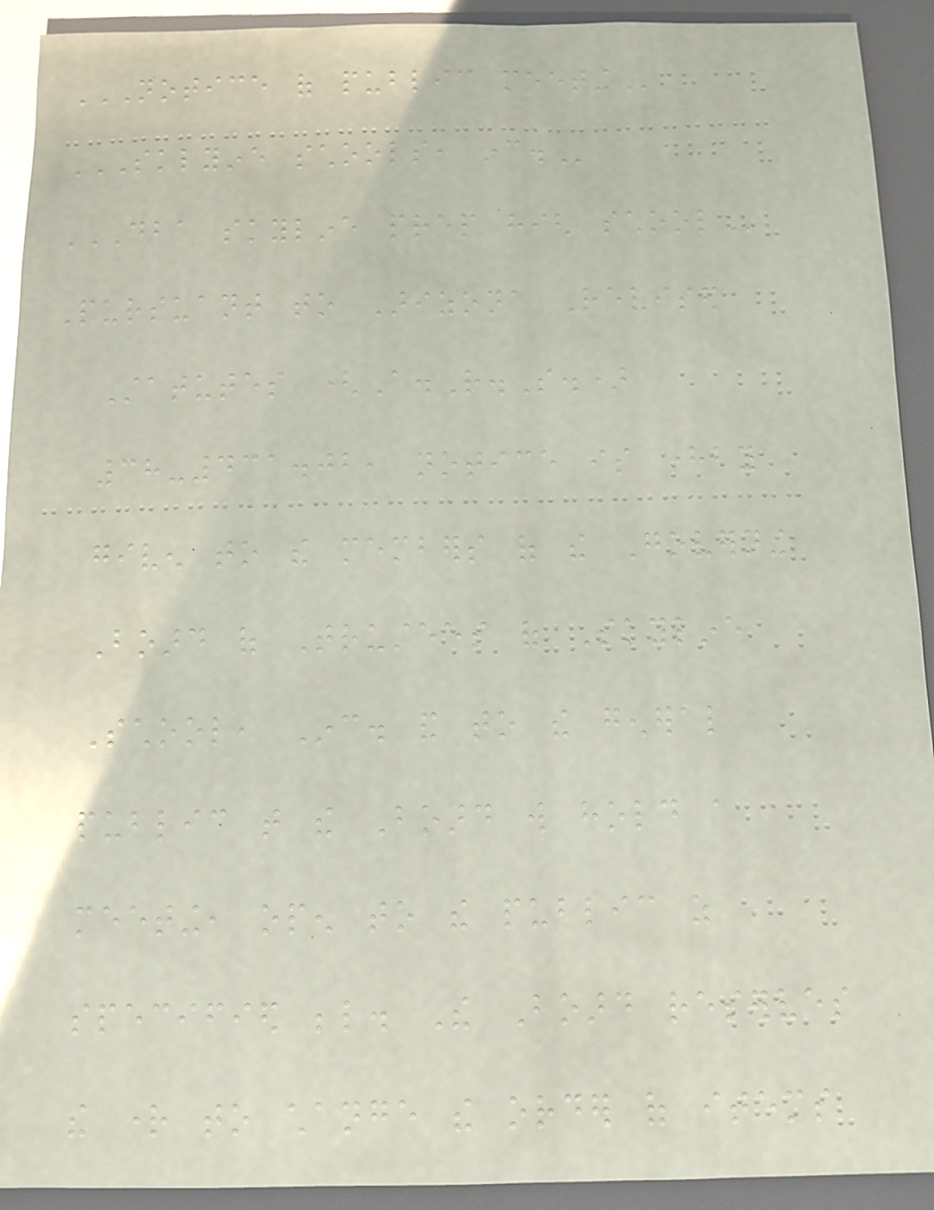NOTICE OF PUBLIC MEETING
SKLYINE SCHOOLS, INC.
DBA SKYLINE PREP HIGH SCHOOL
Pursuant to Arizona Revised
Statutes (A.R.S.)
38-431.02, notice is hereby
given to the members of the Governing
Board of Trustees of Skyline
School, Inc. and to the general
public that the Board will hold a
meeting, open to the public as
specified below. The Board reserves
the right to change the order of items
